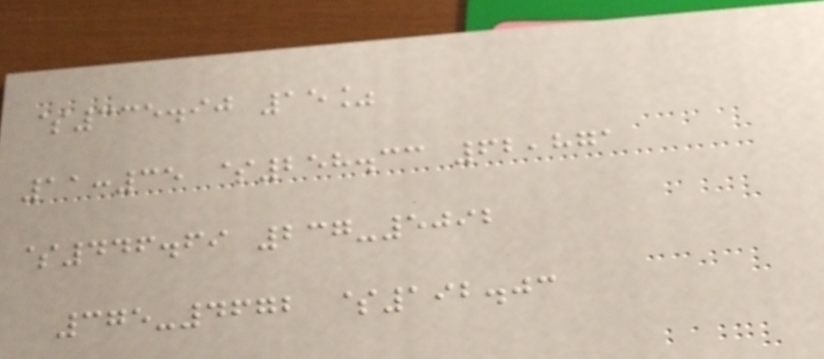$335.90 15%
11:35 $258.33 62,871
$446.69 237-5092
375-4672 $192.03
